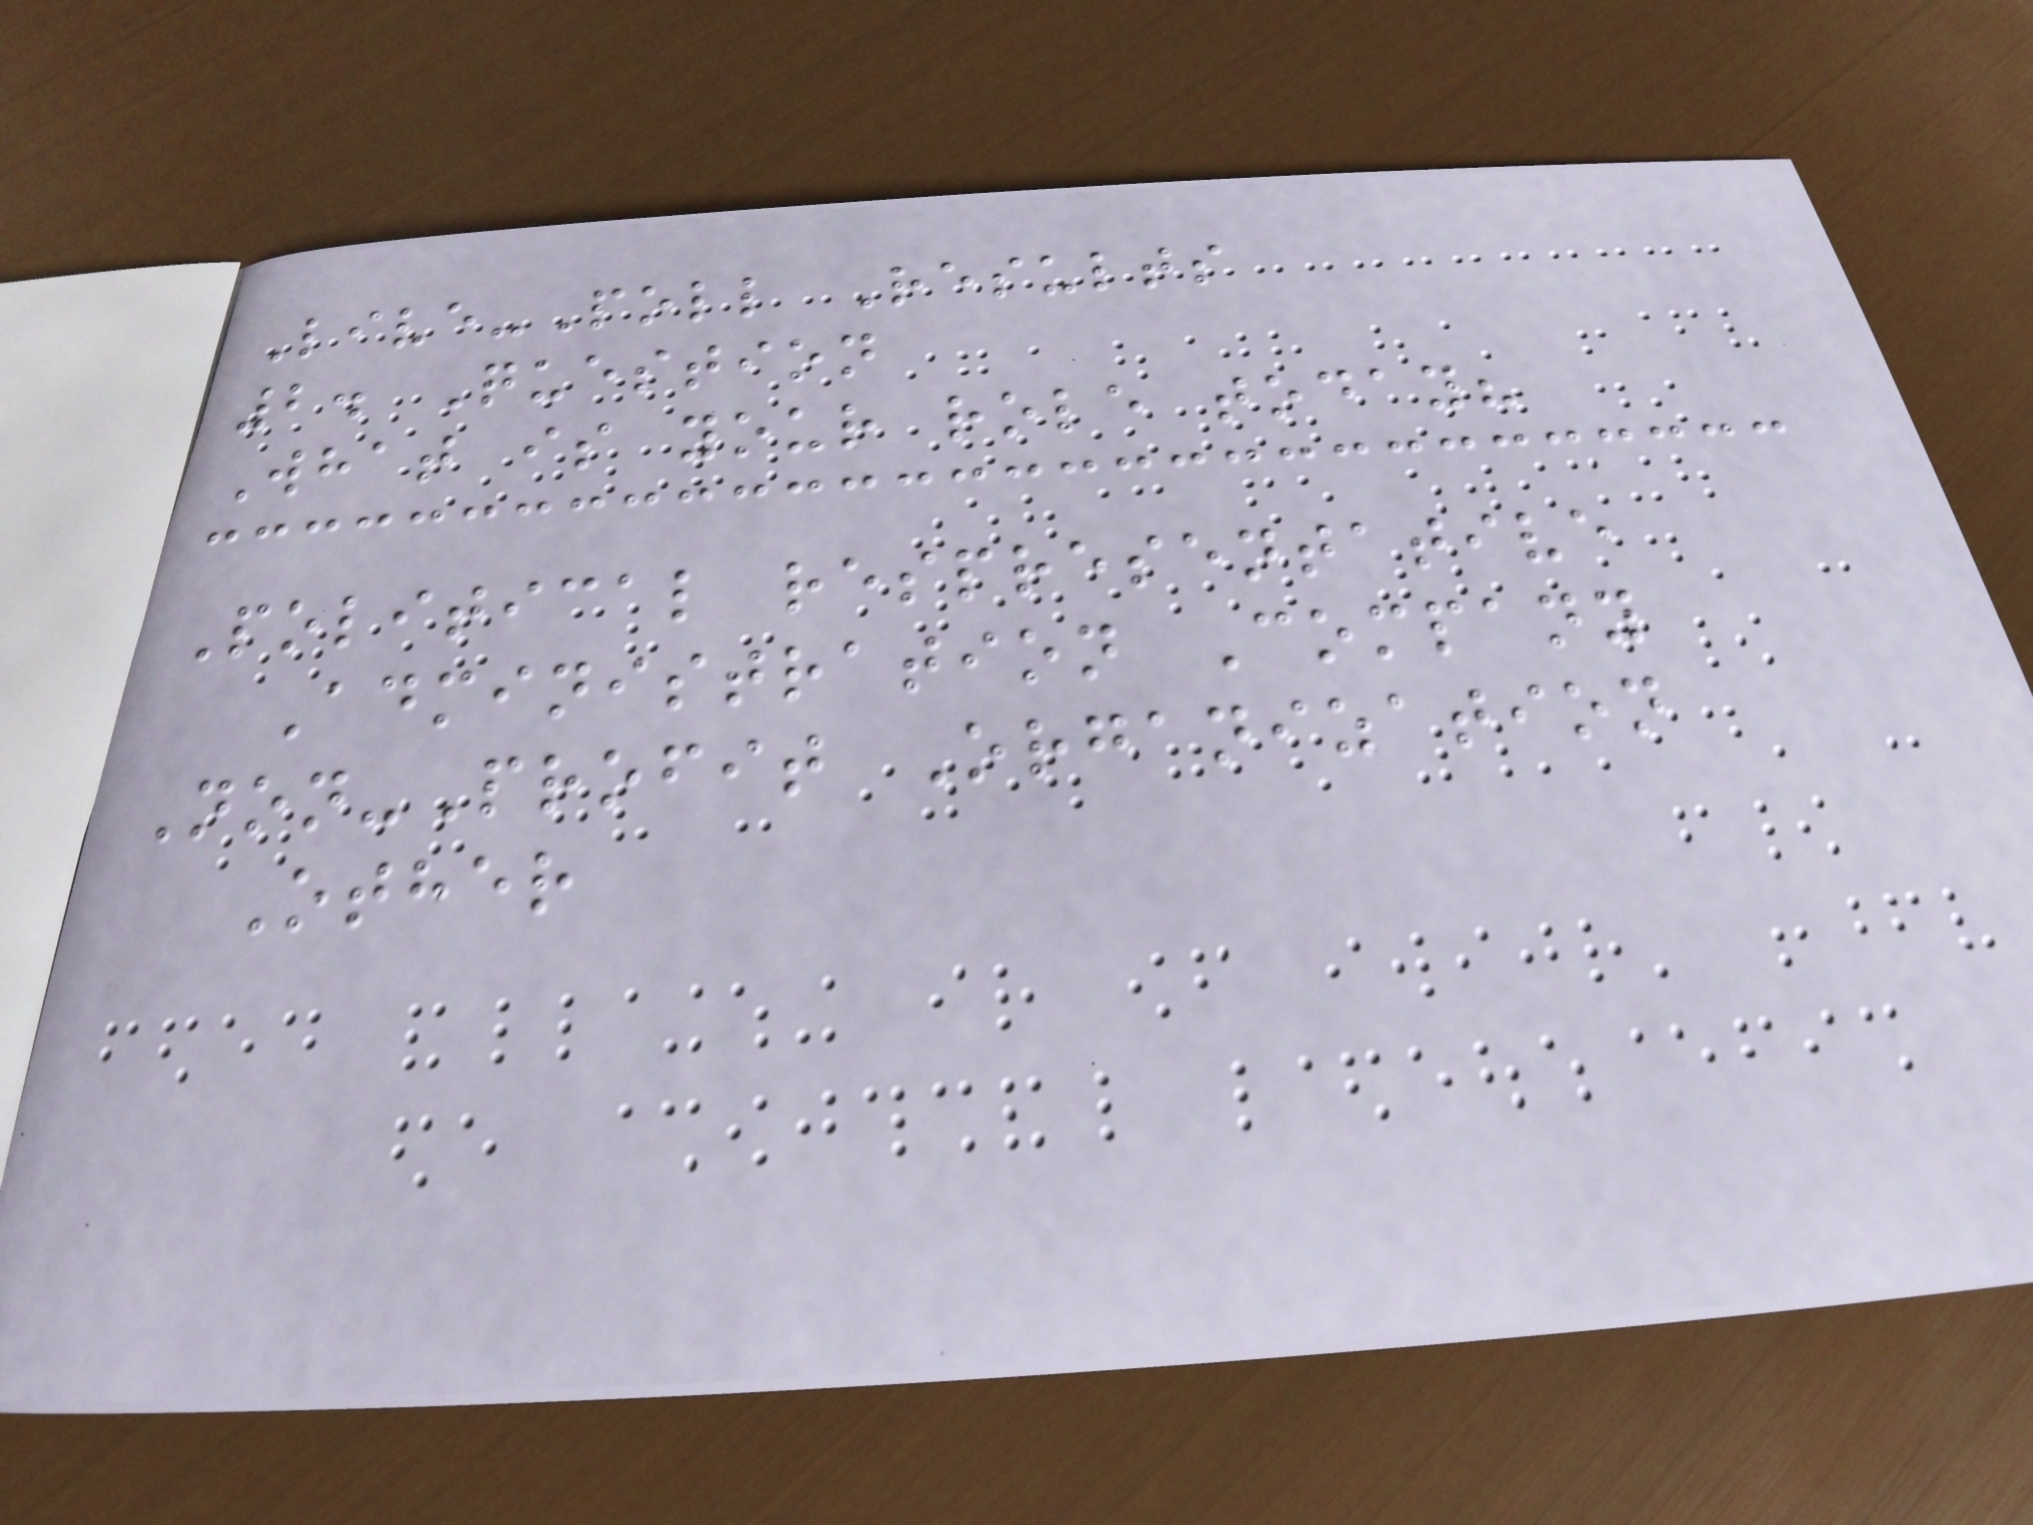Live-Poll Results
2. Question
What is your role today?
Political respresentative
Administration Company
Non-Profit Organization
Other
